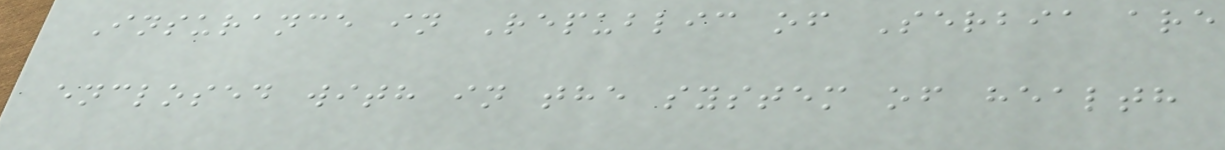Insurance in Republic of Serbia are
enclosed with in the system of health
